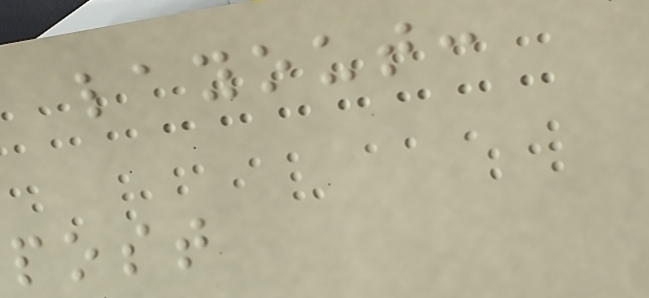layout:
post
